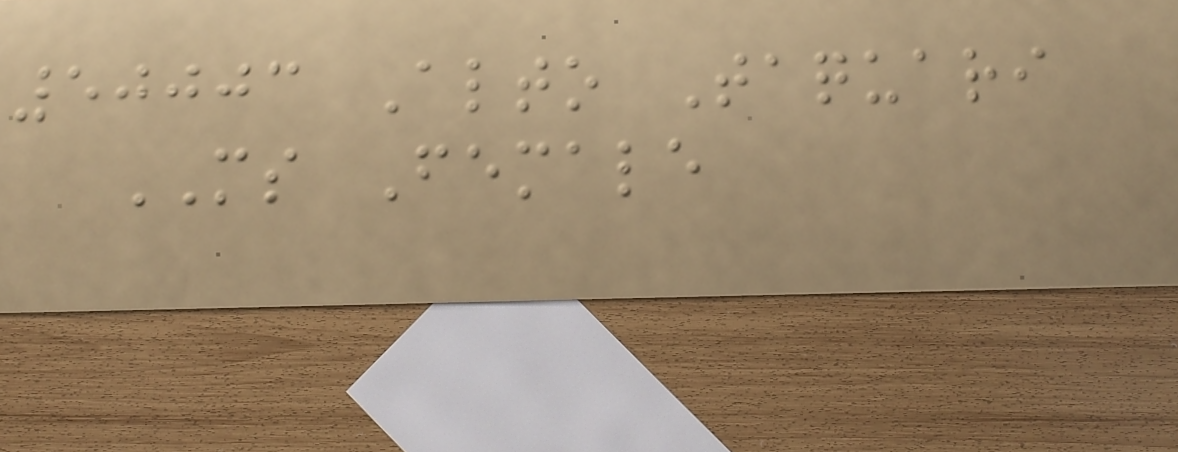50003 Alto Taquari
MS Female
